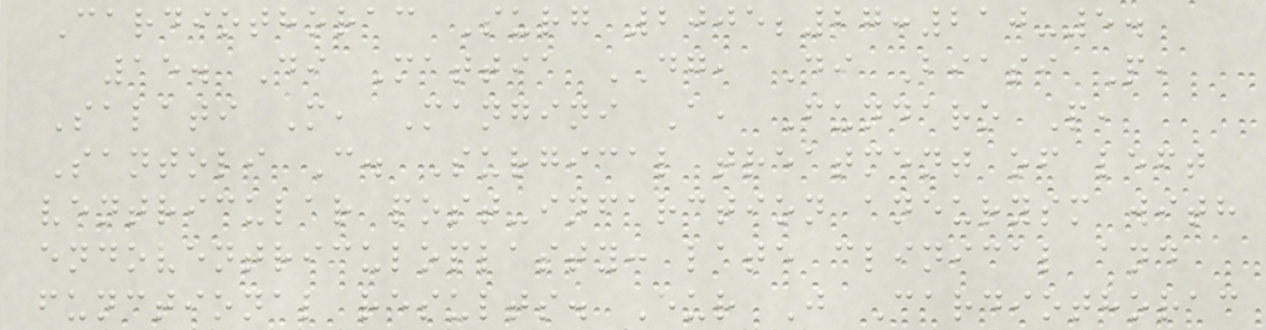Cardiothorac Surg 2005;27:210-5.
15. Di Mattia DG, Di Biasi P,
Salati M, Mangini A, Fundaro P,
Santoli C. Surgical treatment of left
ventricular post-infarction aneurysm with
endoventriculoplasty: late clinical and
functional results. Eur J Cardiothorac
